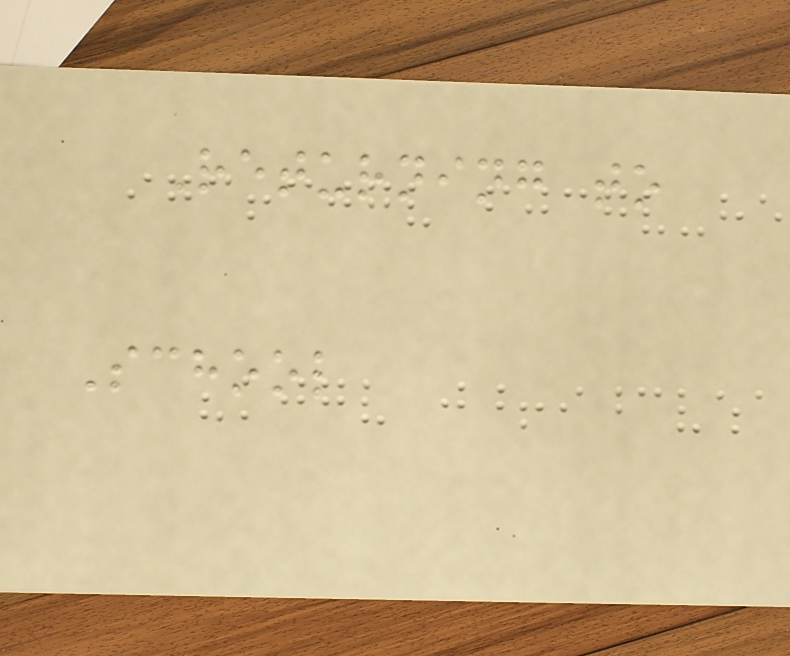Returning to
School
